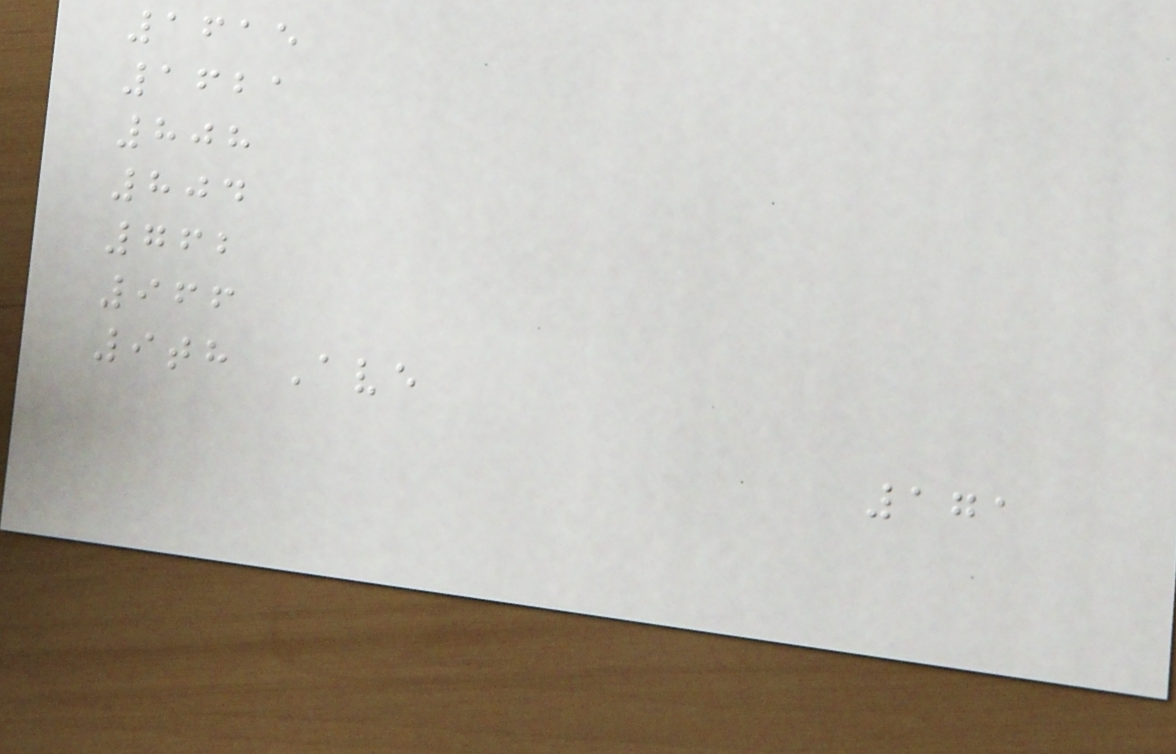1615
1621
808
804
762
966
9th Ave
171
